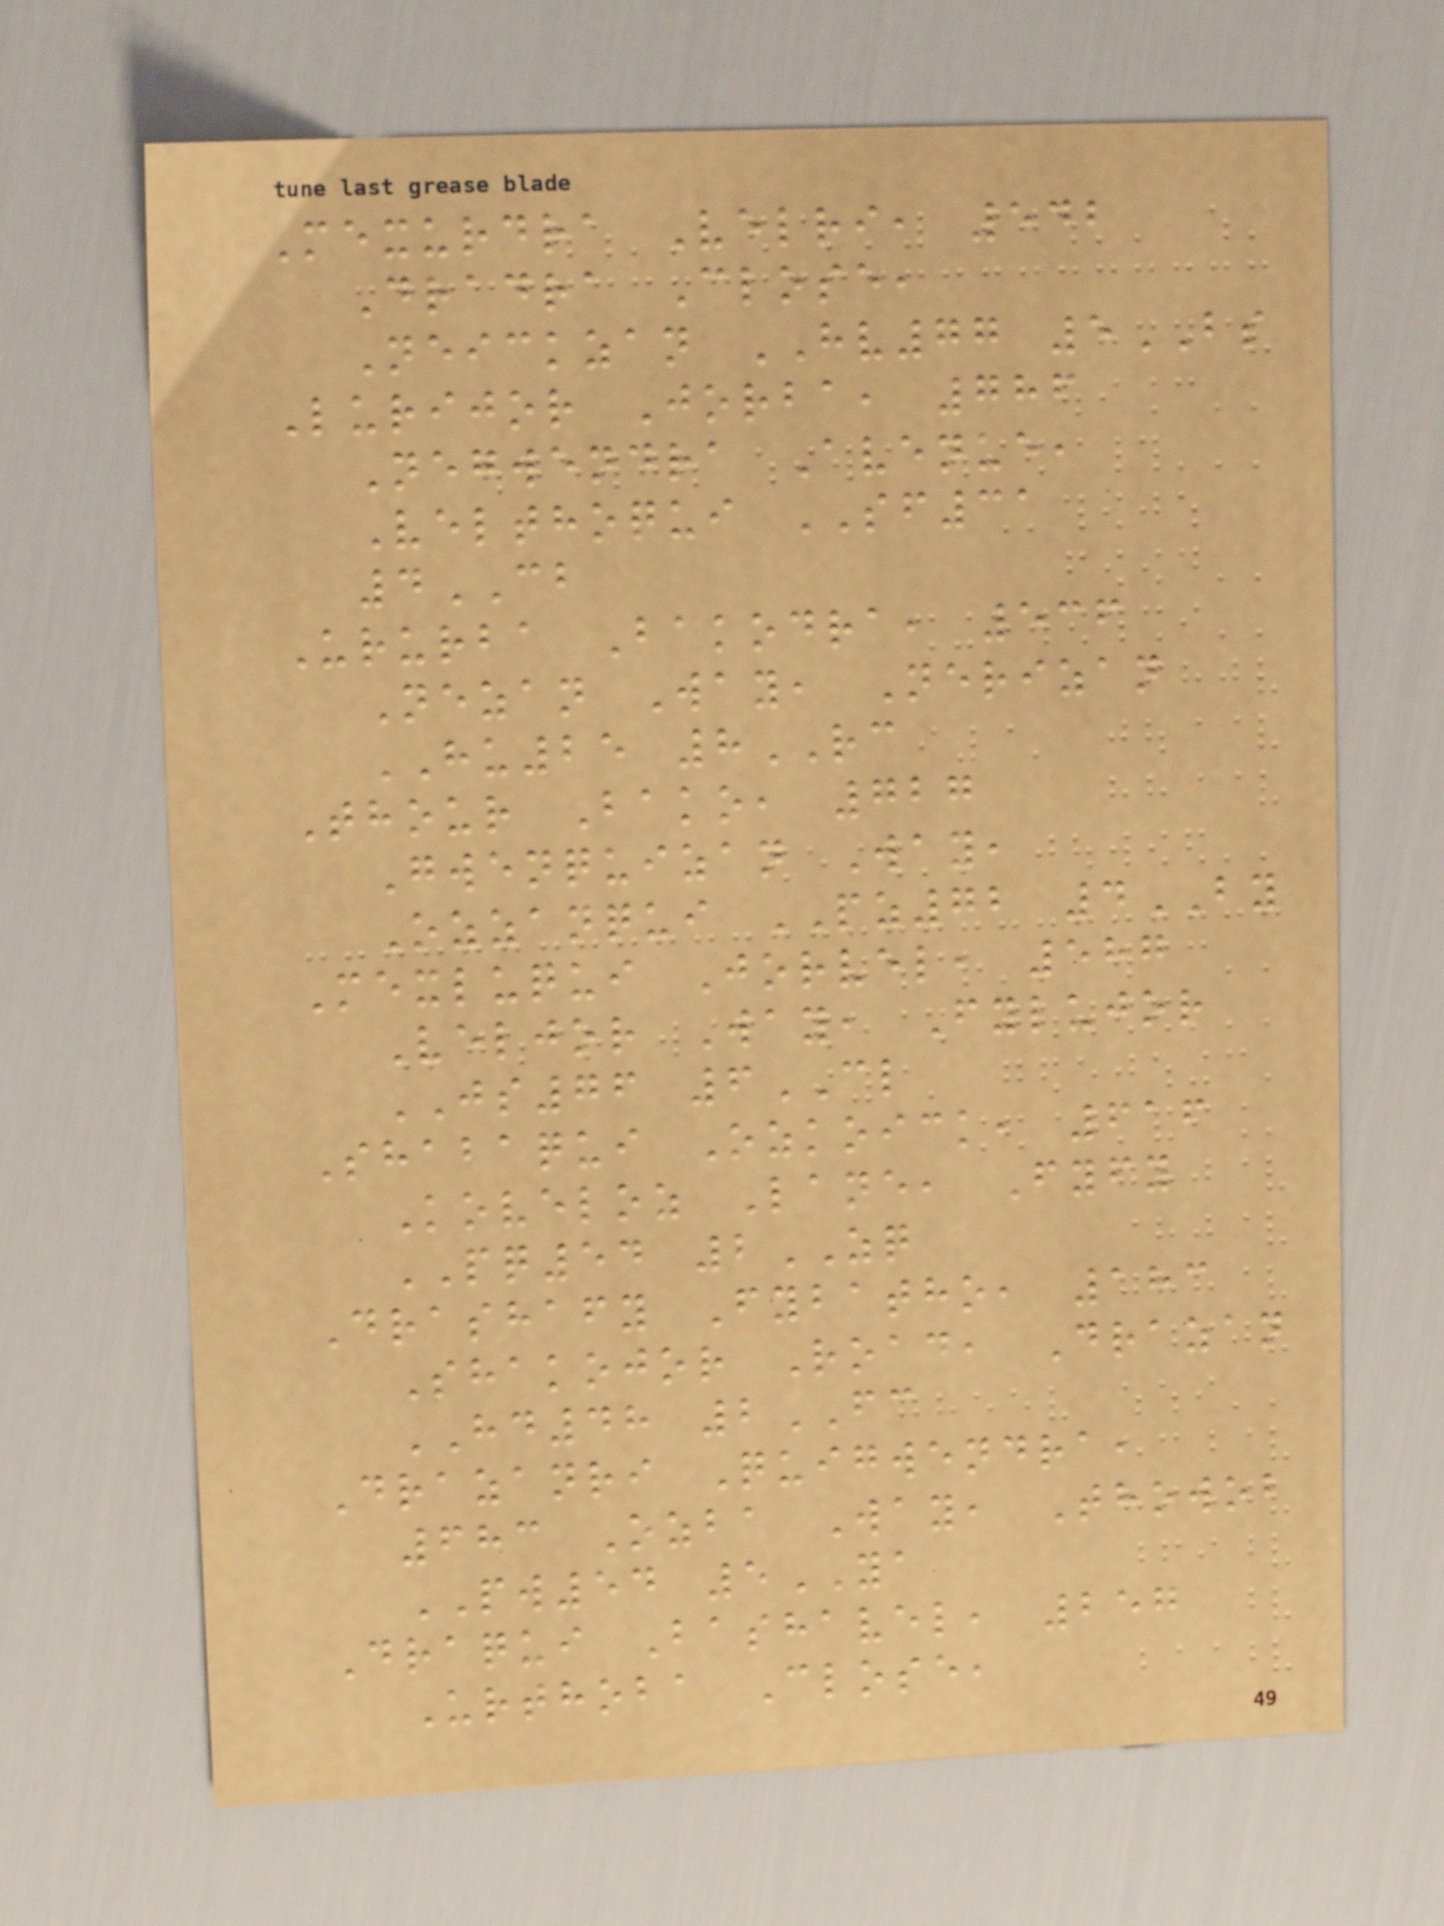Mexurdra Velri, 542
Dradra Close,
Neickzan HV77 5BS
Lurijor Jorba, 786
Negwendra Avenue,
Velthoqui SF31
4CB
Ururba Bakodra, 536
Nezan Way, Nerizan
HU25 8RC
Thour Bako, 727
Gwenquizan Way,
Ozzanqui PZ72 4BY
Mexluqui Jorvel, 587
Veljor Way, Fylujor
JS76 6CL
Shabaqui Ozkoick, 616
Koveloz Lane, Fyfy
PQ54 2ZQ
Drashafy Fybatho, 183
Shakojor Road, Drazan
HD48 2FC
Drazanri Quigwendra,
683 Ozba Way, Thowob
PW54 5YA
Draqui Bashavel, 257
Urthoba Close,
